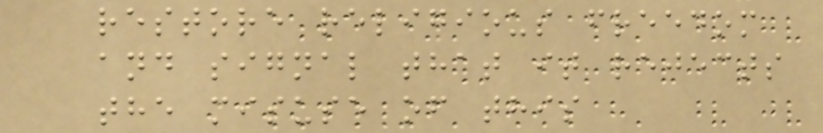restore religious freedom
and signal that it rejects
the misuse of this
